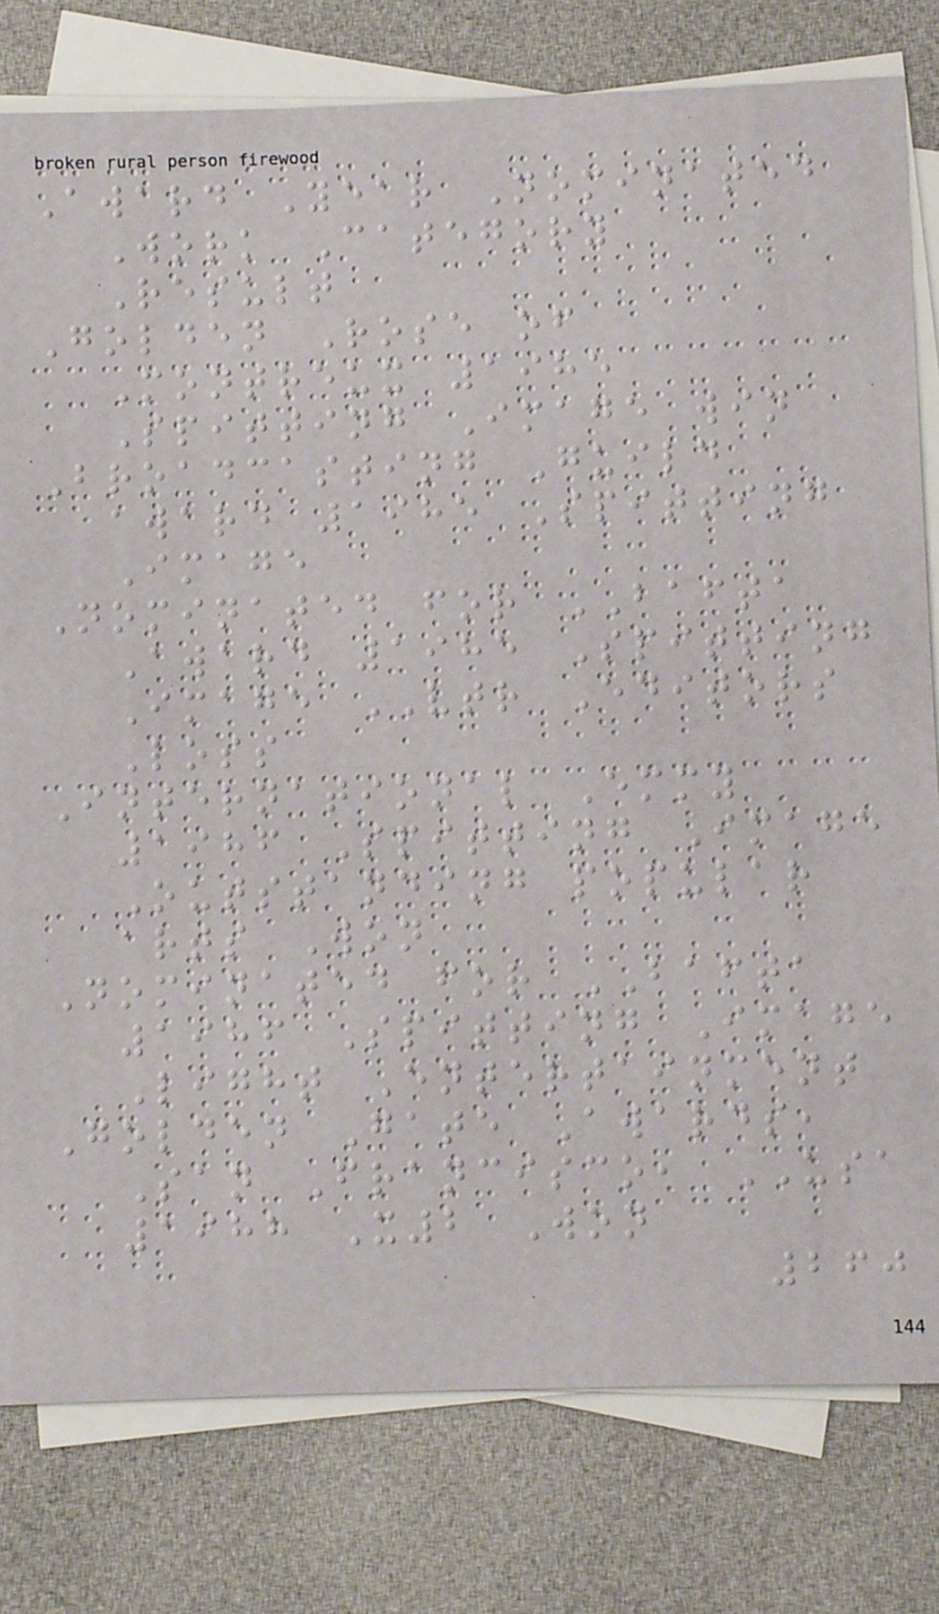Award Year Nominated
Work Category
Result
Golden Rose of
Montreux 1985
Spitting Image win
Broadcasting Guild
award 1985 Spitting
Image
Nominated for BAFTA
Award 1985 Spitting
Image VTR Editors
Loss
International Emmy
1986 Spitting Image
Outstanding popular
arts Won
Nominated for BAFTA
1986 Spitting Image
Light Entertainment
Golden Gate Awards,
San Francisco, USA
1988 X2 Won
260
